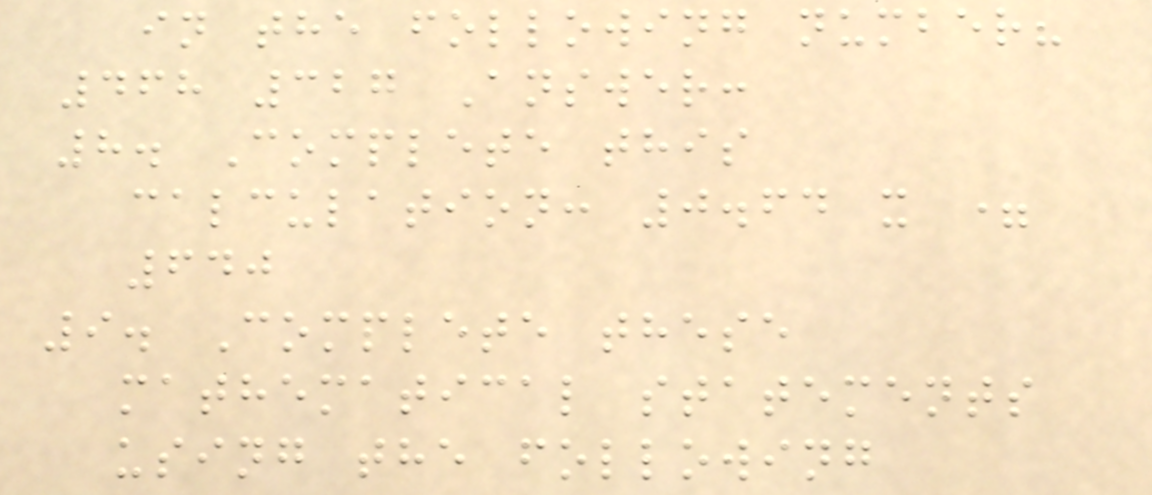in the following number?
468 327 Answer:
8. Complete this
calculation: 0.64 x =
640
9. Complete these
mathematical statements
using the following
